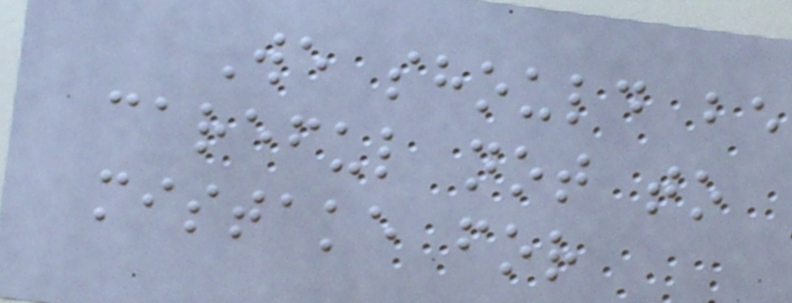We should be
careful not to
mistake for
